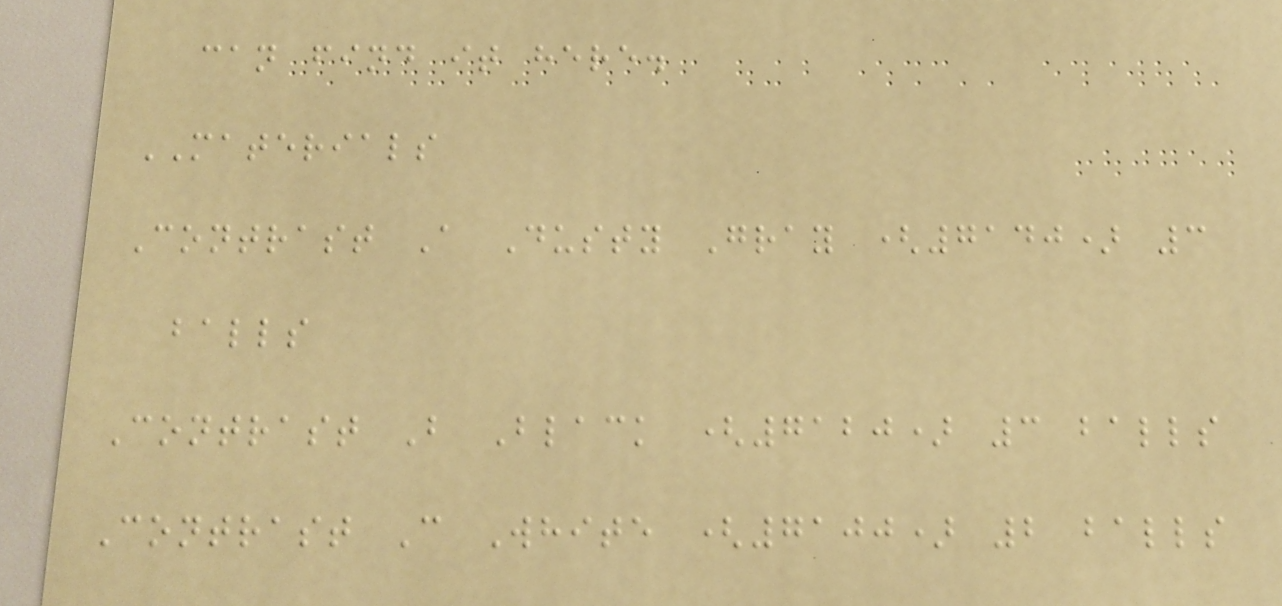can find it here.
MATERIALS
Contrast A Dusty Gray (7140) 3
balls
Contrast B Black (7120) 3 balls
Contrast C White (7100) 2 balls
